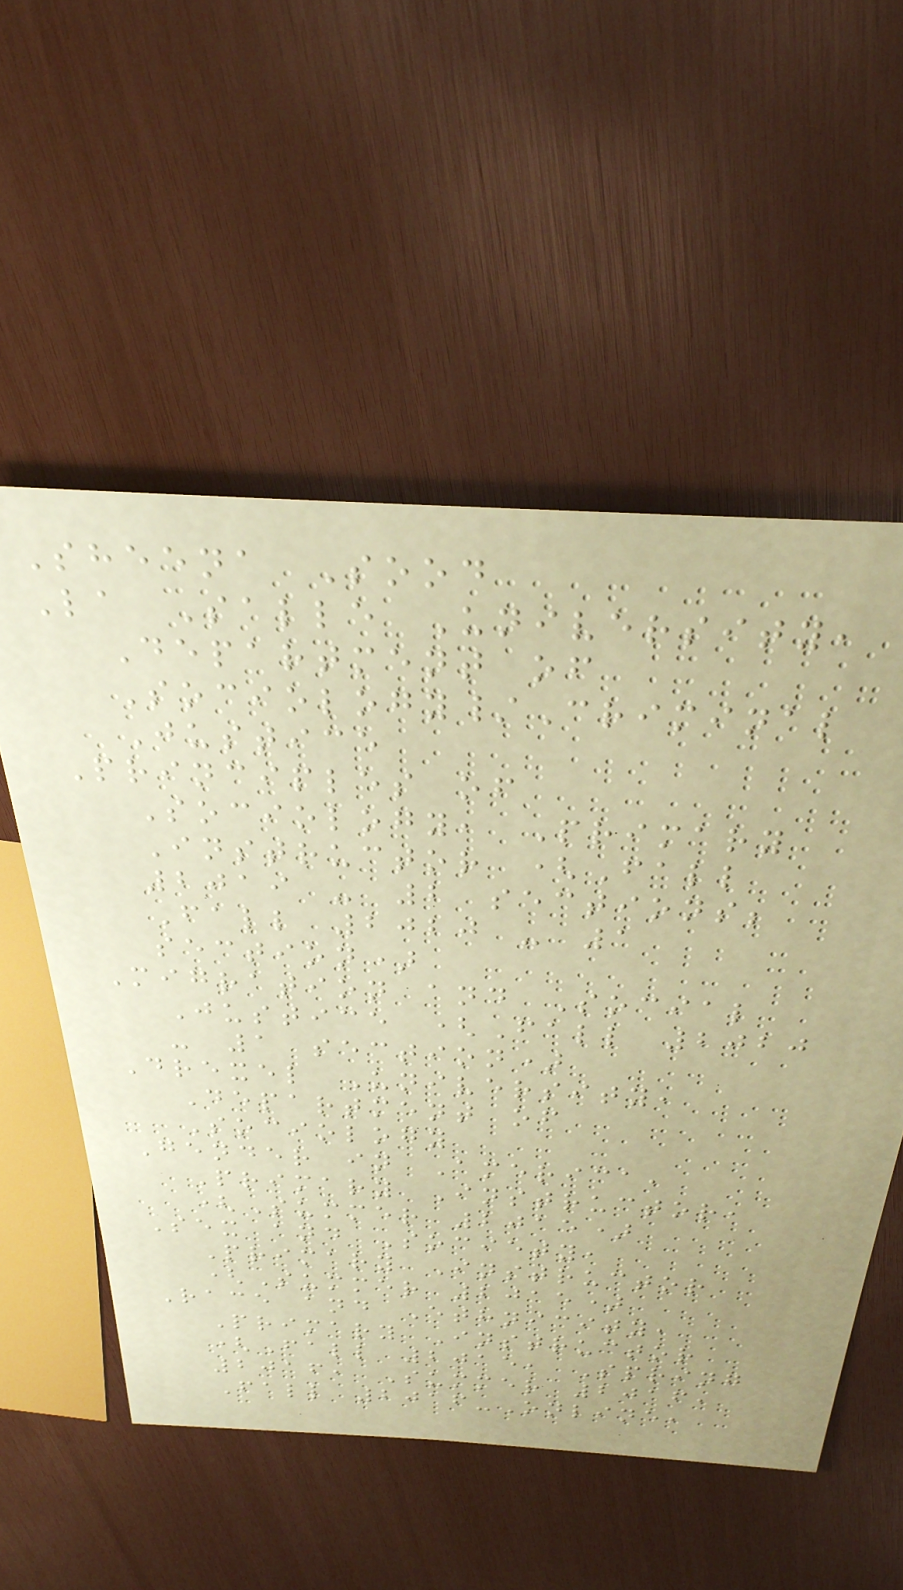Sheena Sood
La Salle University,
Department of
Sociology/Criminal
Justice
Principles of
Sociology, Primary
Instructor (Fall
2019 - 2 sections;
Fall 2020 - 1
section)
Migration and Social
Justice (Fall 2020
- 1 section)
Drexel University,
Department of
Sociology
Gender in America,
Primary Instructor,
(Summer 2015)
Sex and Society,
Primary Instructor
(Summer 2015)
Race and Ethnicity,
Primary Instructor
(Fall 2015, Spring
2016, Summer 2016,
Fall 2016-Online,
